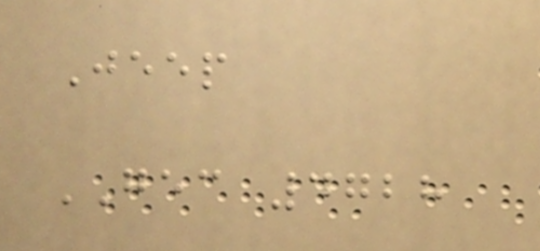Jeep
GEC 4728
